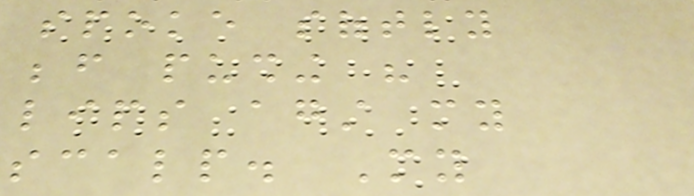spoke softly
before pushing his
lips against my
scalp. My
